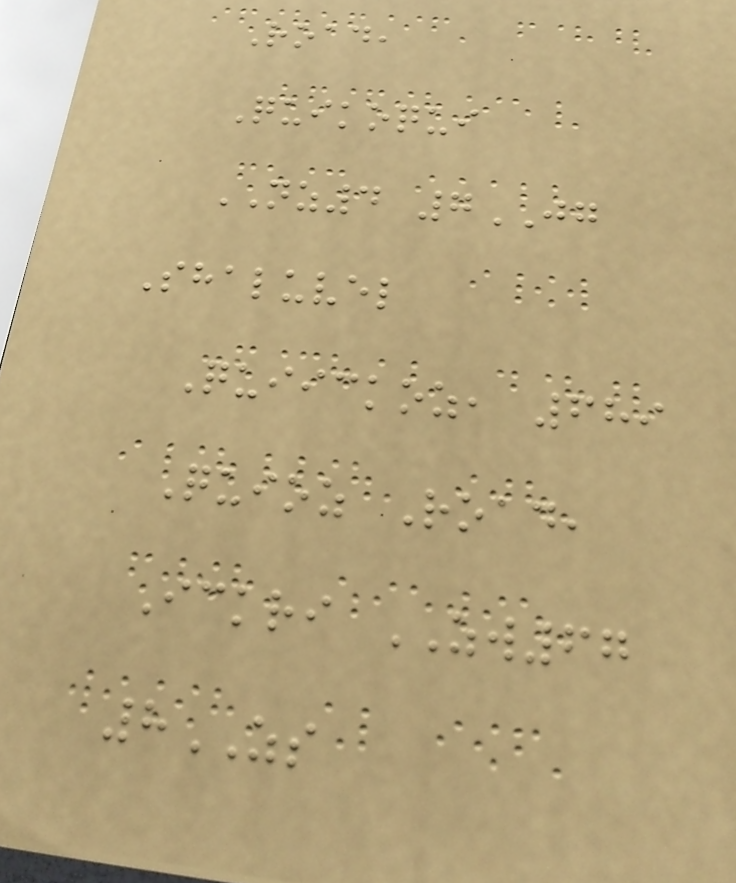Road,
Quikoqui
NZ4 7JG
Shaluvel
Quiickoz, 689
Quioz Road,
Ickri ZW67
8ZS
